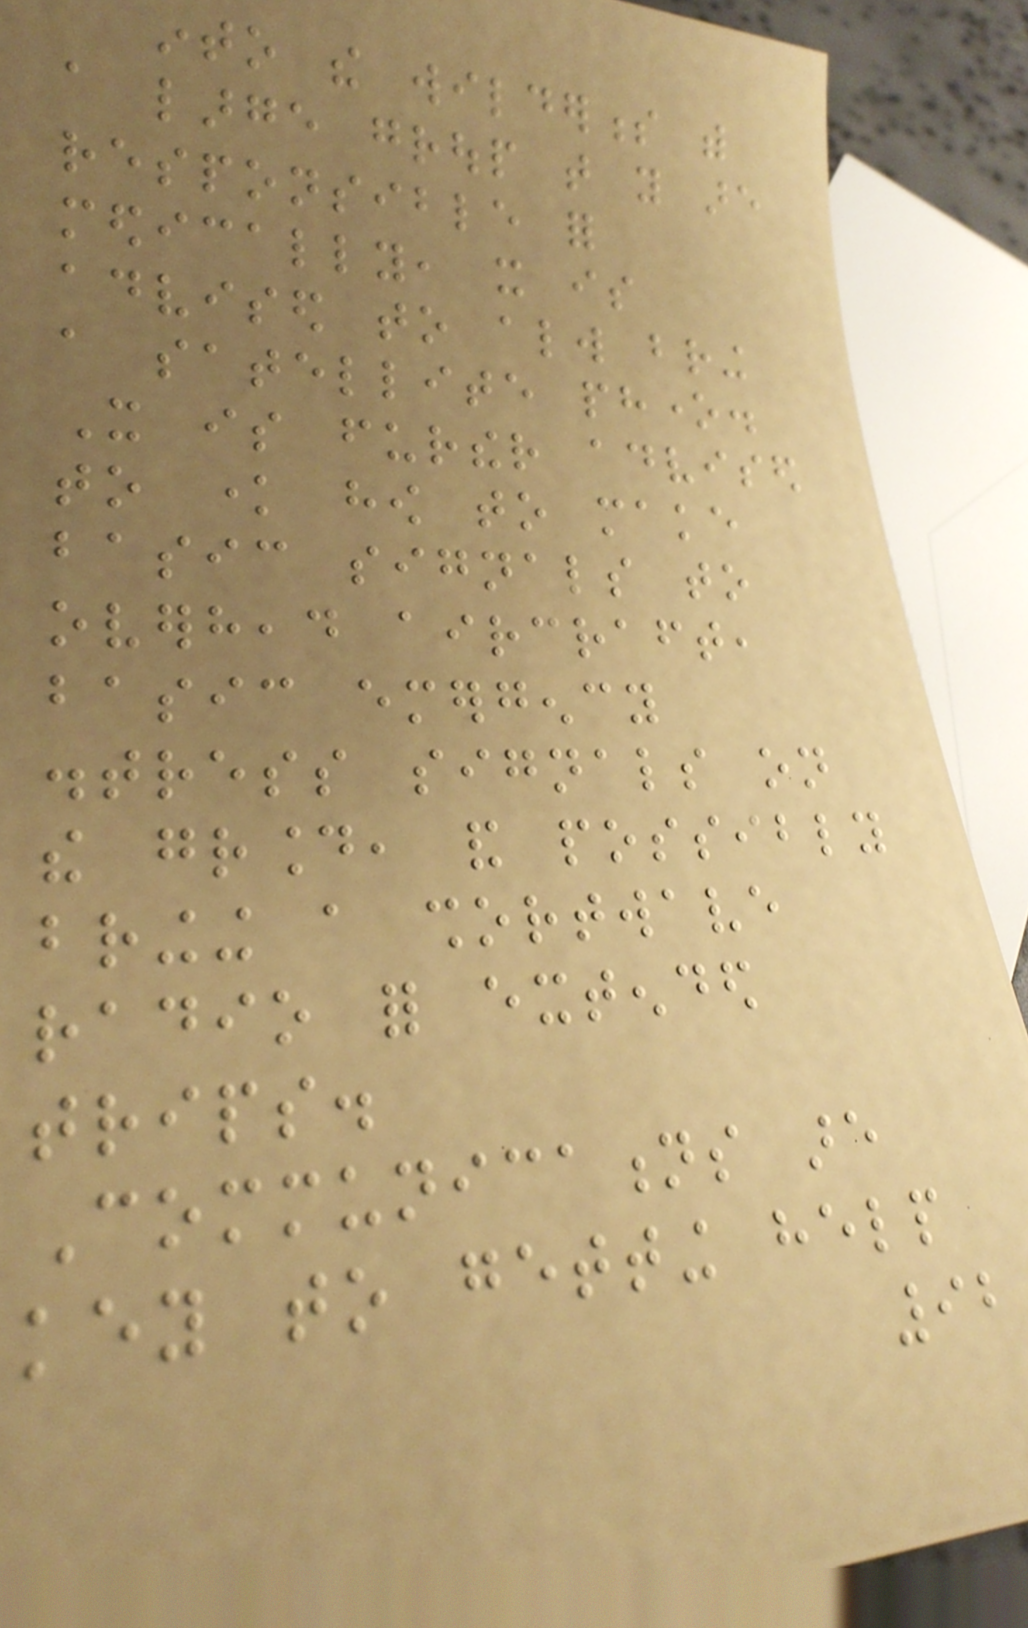into the wilderness with
a large group that you are
responsible for
medically, it is
advised to always bring
a satellite phone.
It is further advised
to know how to make
basic signals to
overhead aircraft,
basic emergency
distress signals on
the ground, and possibly
bringing a shortwave
radio for extended
trips.
Communications are
key to getting help
92
